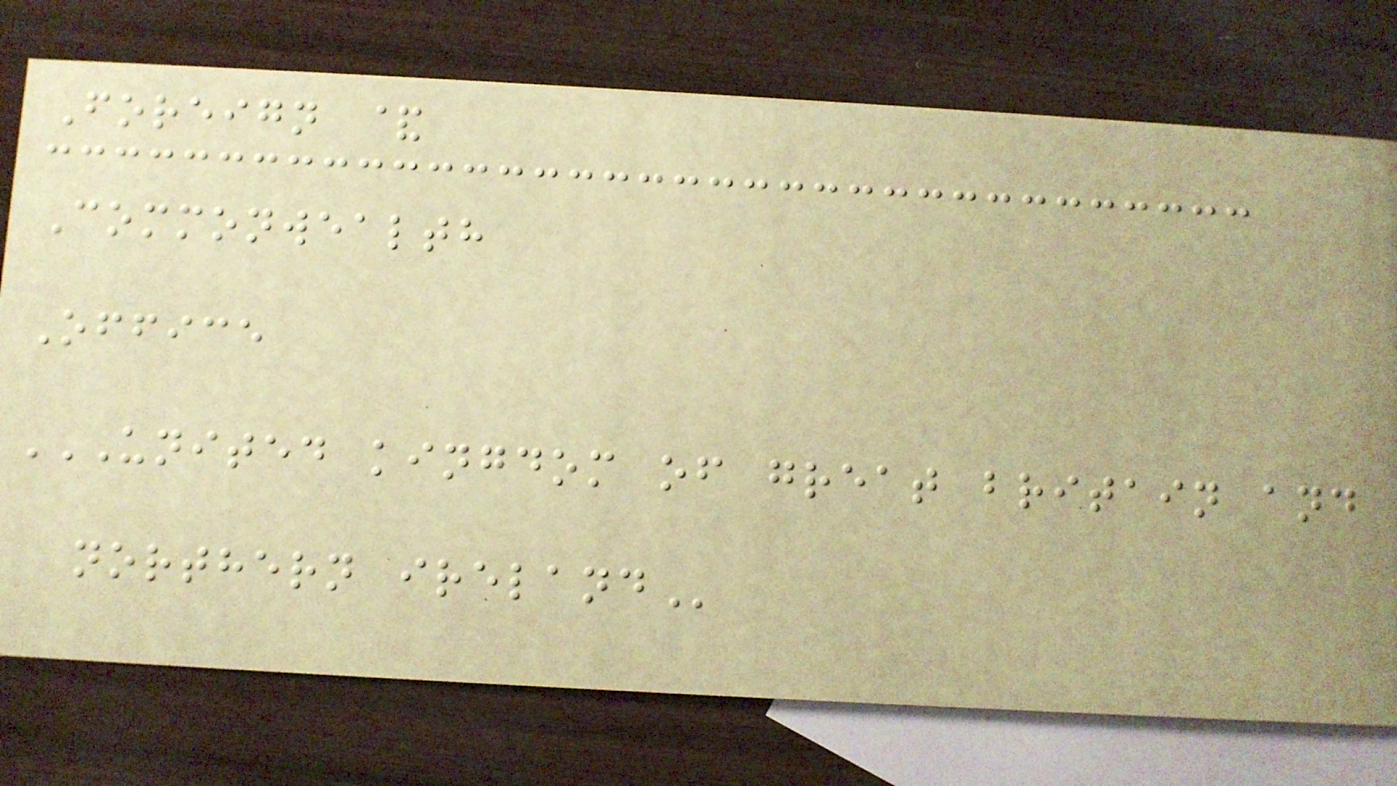Foreign &
Commonwealth
Office
UNITED KINGDOM OF GREAT BRITAIN AND
NORTHERN IRELAND
